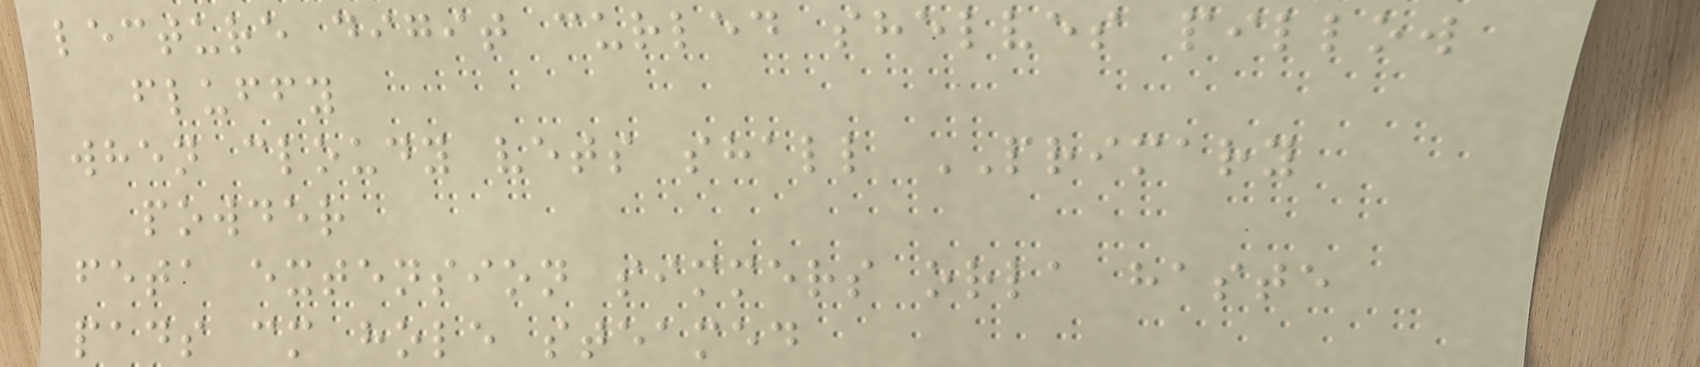lecture digit curled shelves pillow
fluffy
when cloudy vets shall PRIMARY
powder
feta extension simmers orla haste
pads cm hole steamed
